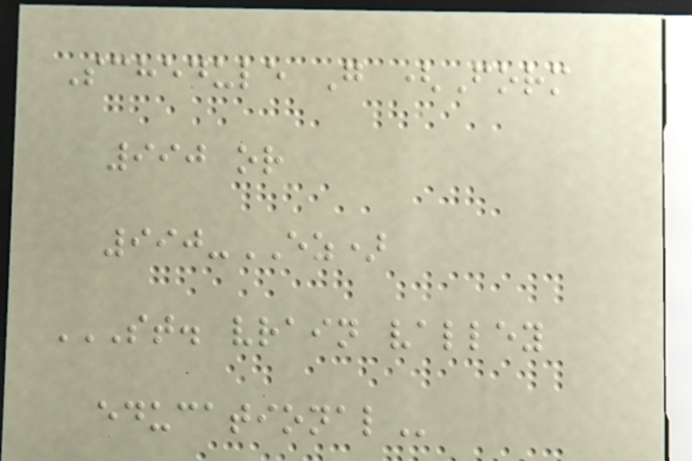Schedule G (Form
990 or
990-EZ)
ST. VRAIN VALLEY
EDUCATIONAL
